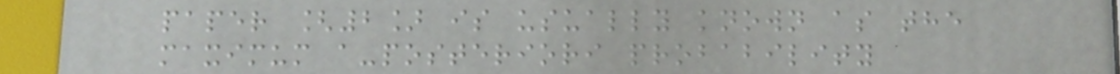paper [2] is usually known as the
maximum a-posteriori probability
